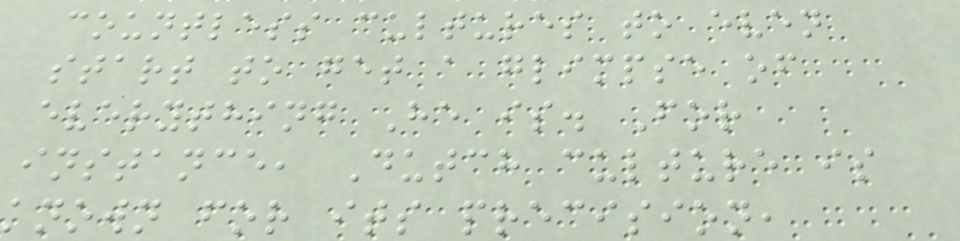countless cultures to even
start to get a glimpse of
everything He is. For
instance, Dutch culture is
known for its precision,
